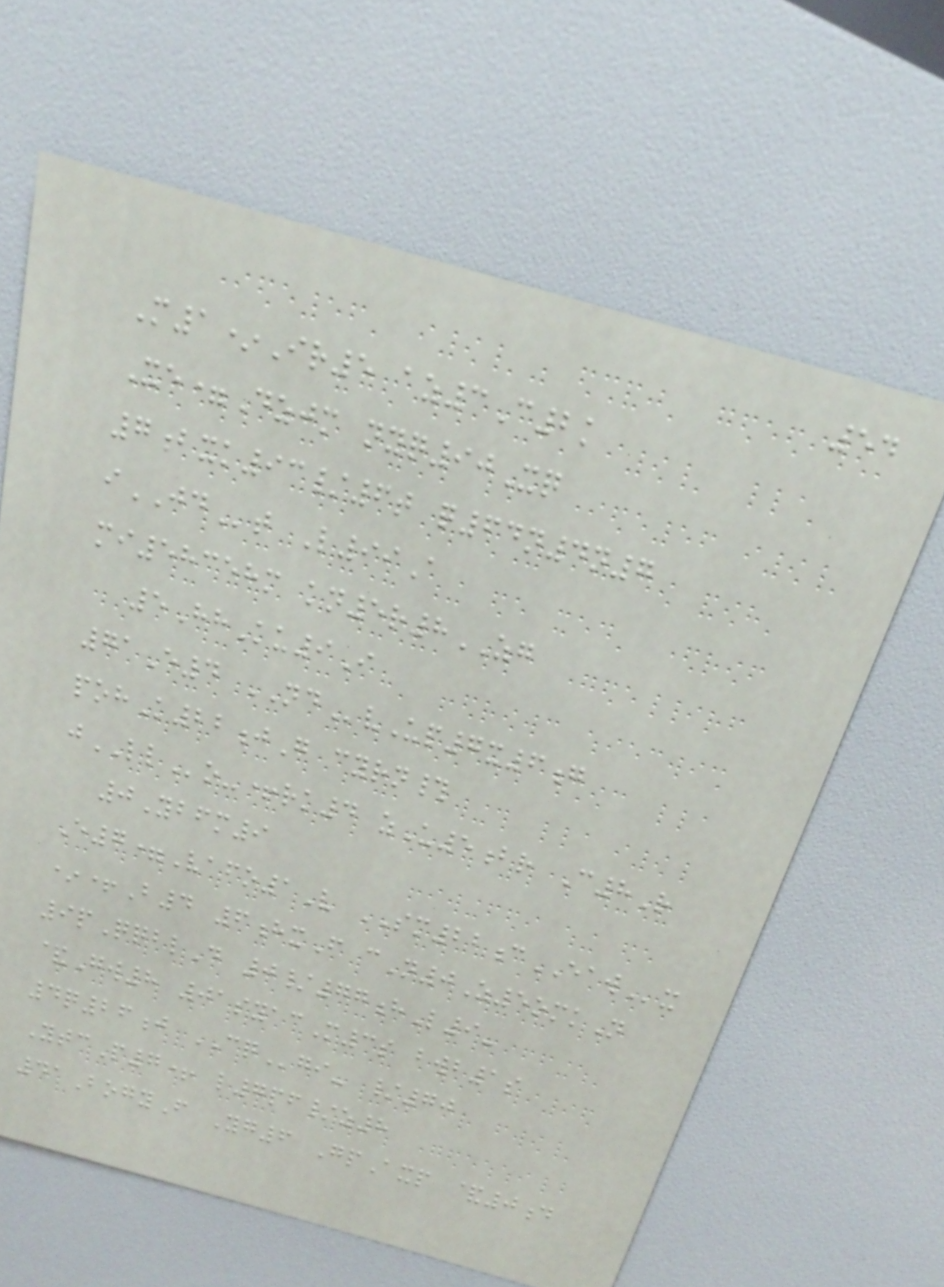54
M1*Ir5 az3C2k
Xe=Dzjm nyq90Xq
7bxk93/6t q64n4n7
iJDt L99A
mi58358m kn5r8ZG
5HhKu9I
71E4 NDvUp7x6g
pohK22jG cyrn#
jLLo-+rk4 zU5br C8R
0Ybfm9
E7=Vafo1V SM22cEAWx
*+B4 6hxF cN0Z5omkN
9pQqblD 0/77hL9-
&Gw8 01syacM3s bwb1s
4q26j CQgi- /70
YtcP7+ l7pf/z8
41BogyF Yg6 GpAxp &0d
